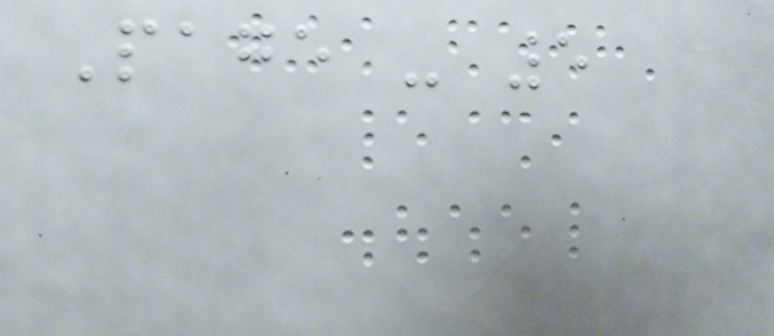Page - 5
